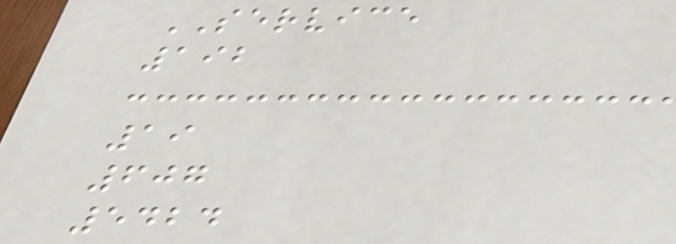SERVICE
192
19
607
5424
